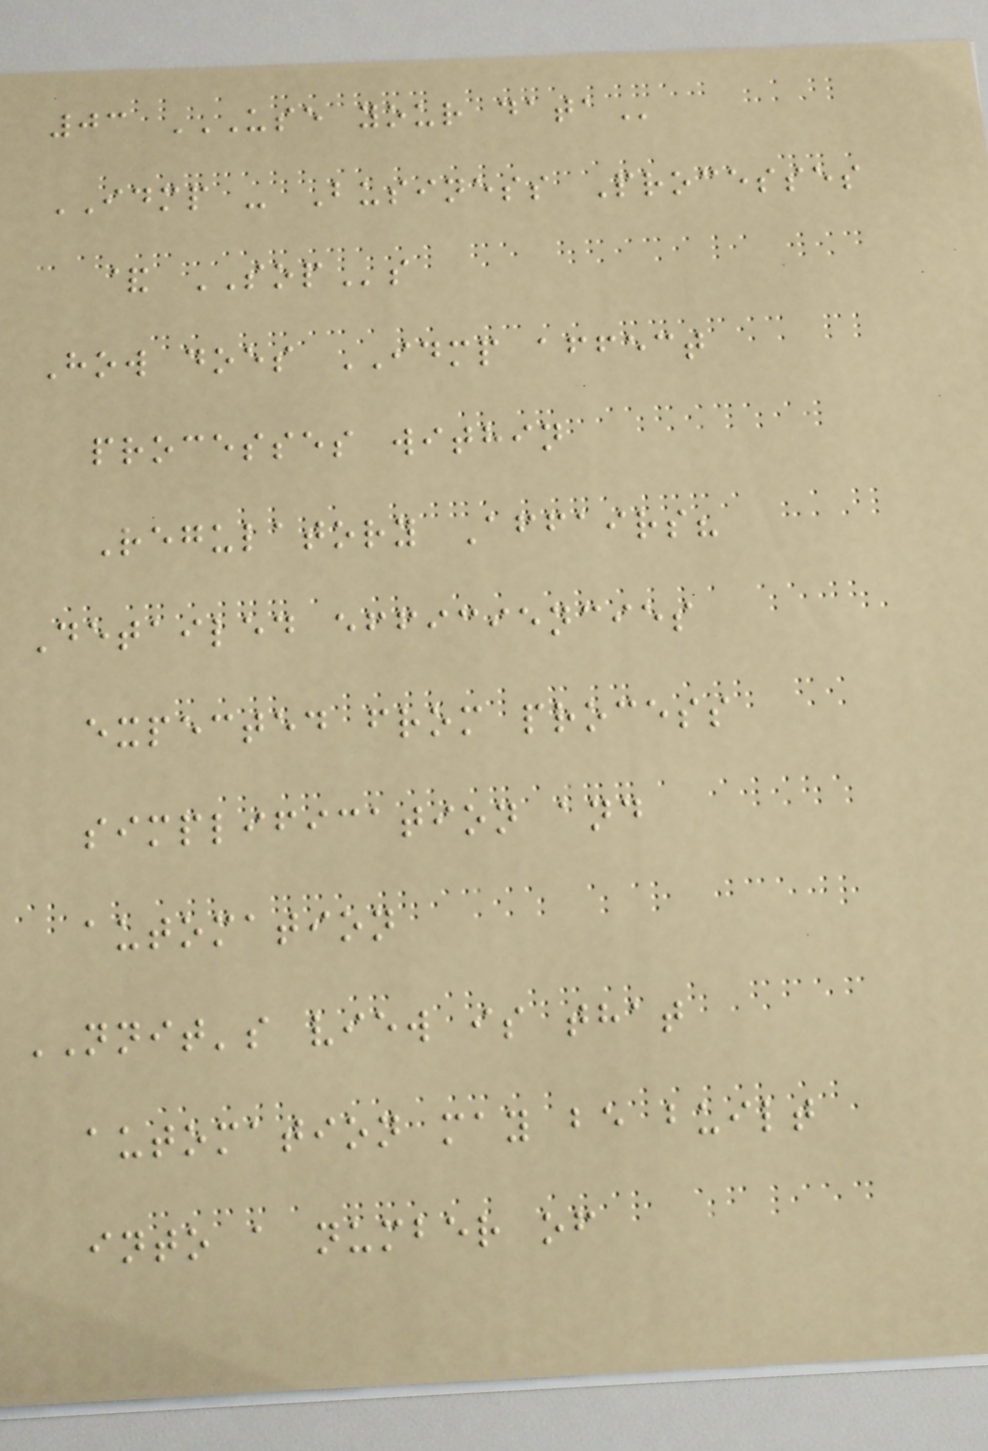03 USE YOUR DATA
IDMP - Business Processes
& SOPs
How does IDMP affect
processes within
Regulatory Affairs?
Detailed efficiencies
expected from process
simplification and
automation
NNIT's view is that
automation may be built
into a number of
